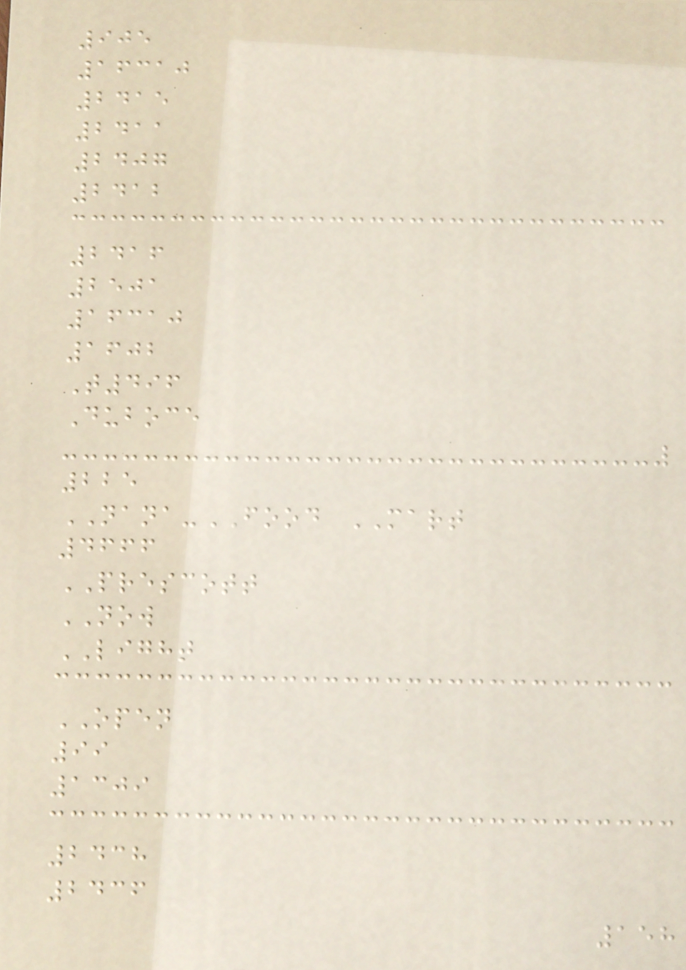905
16310
2415
2411
2407
2412
2416
2501
16310
1602
T496
Duboce
225
NANA-FOOD MART
4666
PRESCOTT
NOW
LIGHT
OPEN
99
1309
2438
2436
158
